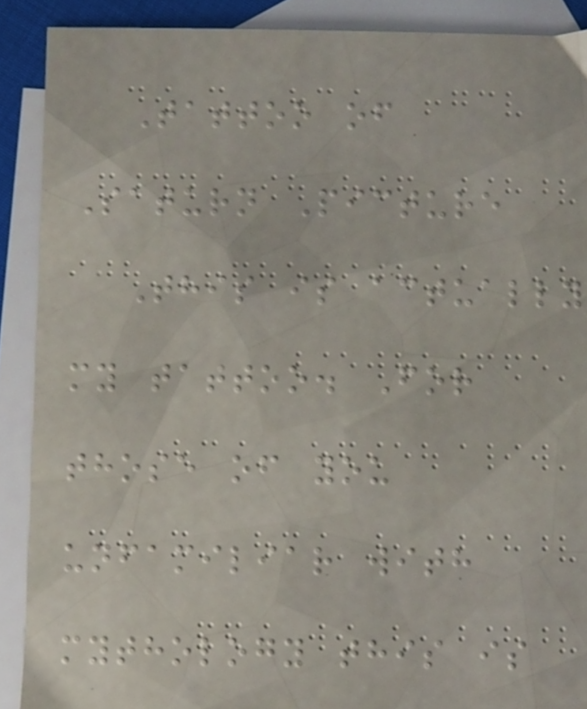Tattoo of
Saturn Picture
This is actually
my tattoo. For
those of you
unfamiliar with
mythology this is
